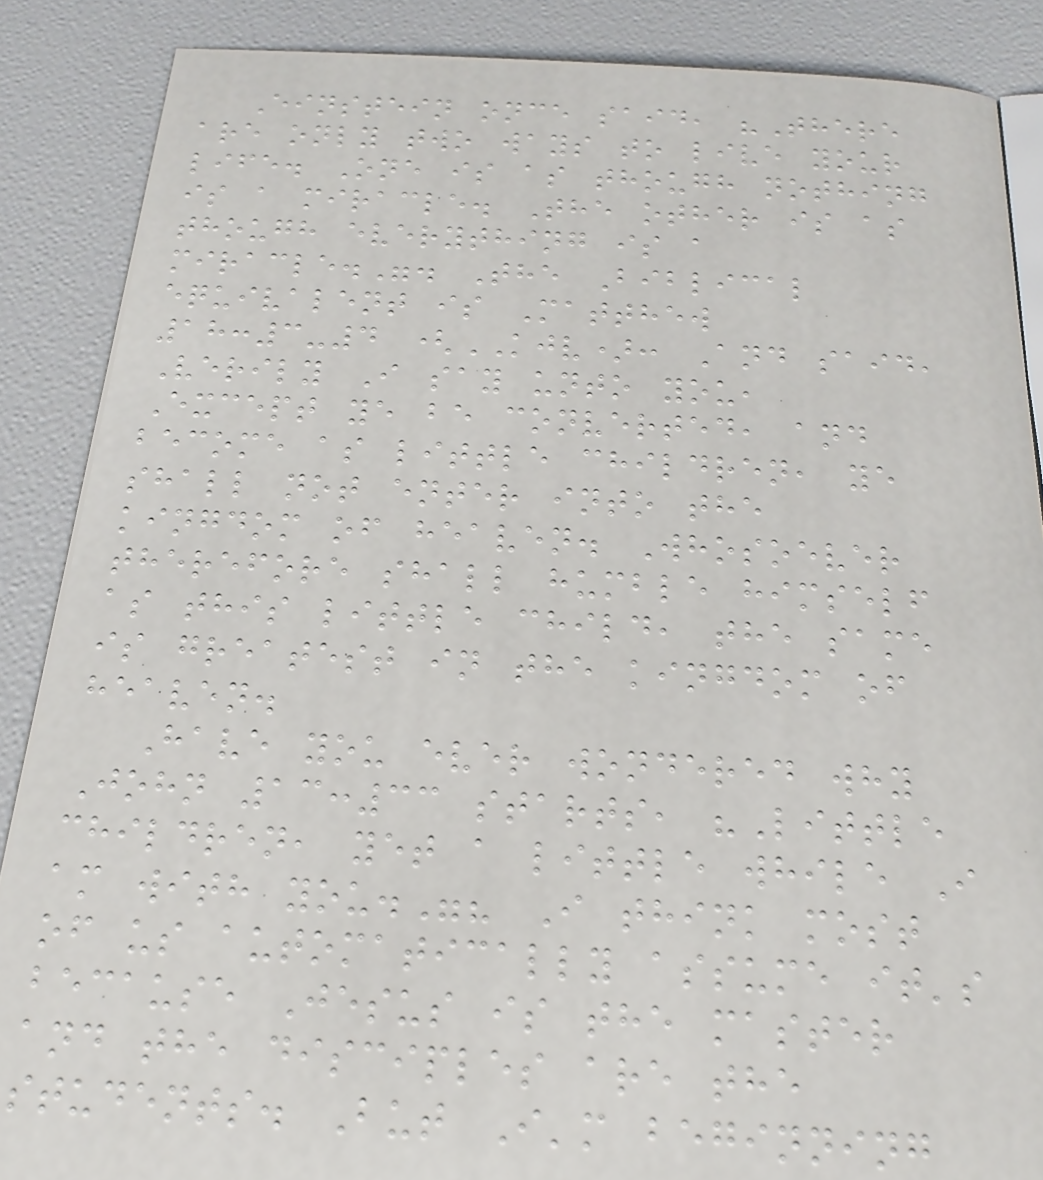Einstein once said, "There
are only two ways to live your
life. One is as though nothing
is a miracle. The other is as
though everything is a
miracle.". The Biblical
equivalent is Matthew
18:3-4 (KJV): And said,
Verily I say unto you,
Except ye be converted, and
become as little children, ye
shall not enter into the
kingdom of heaven. Whosoever
therefore shall humble himself
as this little child, the same
is greatest in the kingdom of
heaven.
Have you ever wondered why
John 13:33 starts, "Little
children, yet a little while I
am with you."? I think most
of us automatically assume it's
because Jesus is the master
and the disciples are the
students. But I'm beginning
